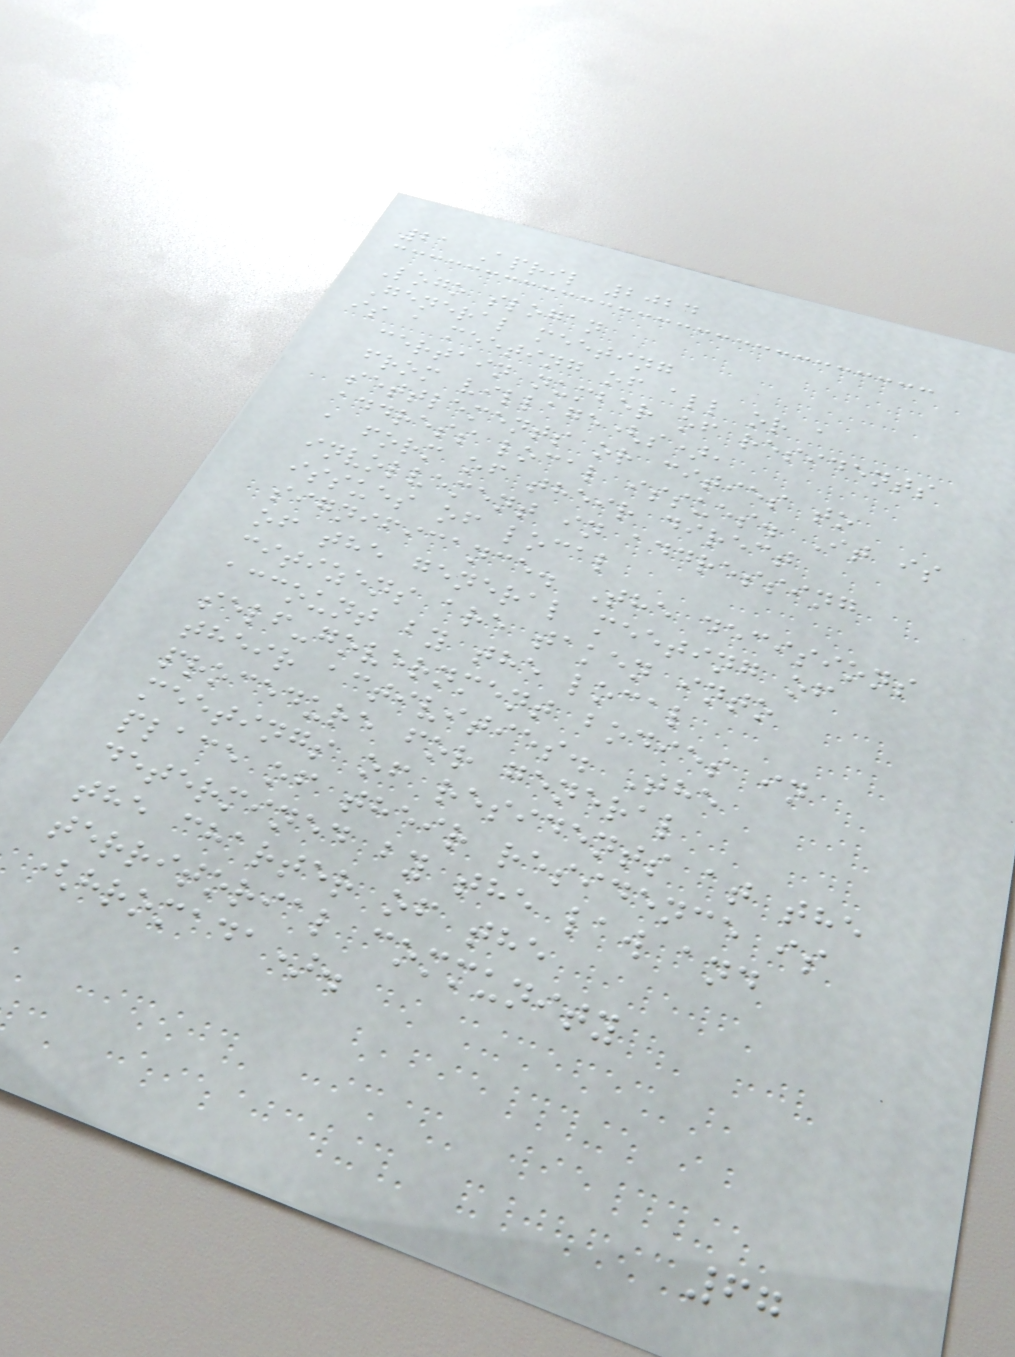21 April 2024
Logo slogan
General meeting
is a meeting of all or a
certain number of residents
from village(s),
settlements or cities to
address local issues. It is
a form of their direct
involvement in addressing
issues of local
significance. The decisions
of the general meeting of
citizens are taken into
account by the local
self-government bodies in
their activities. The
procedure for general
meetings of residents at the
place of their residence is
determined by the law and
the charter of the
territorial community
(hromada).
67
